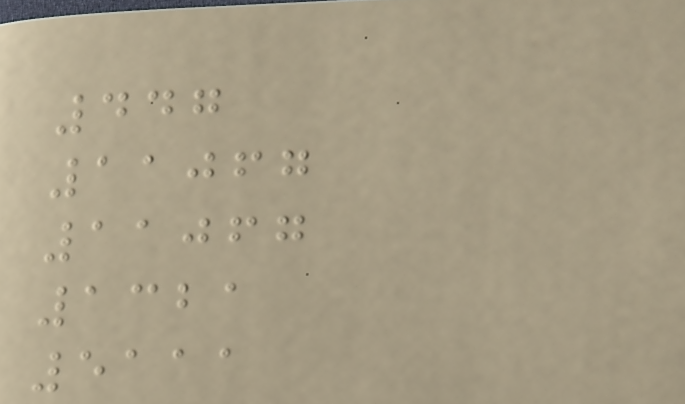447
11067
11067
1321
5111
